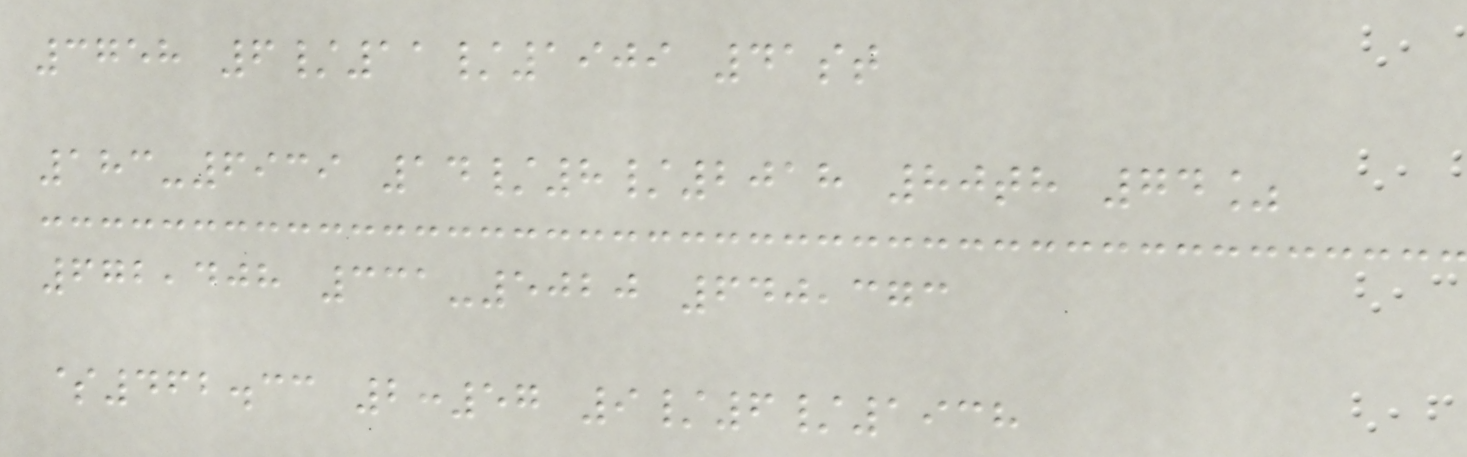3758 6/11/1909 41st
183-6939 14/8/2018 80th 74%
672,408 331-5020 640,373
$462.33 2:57 9/6/1938
